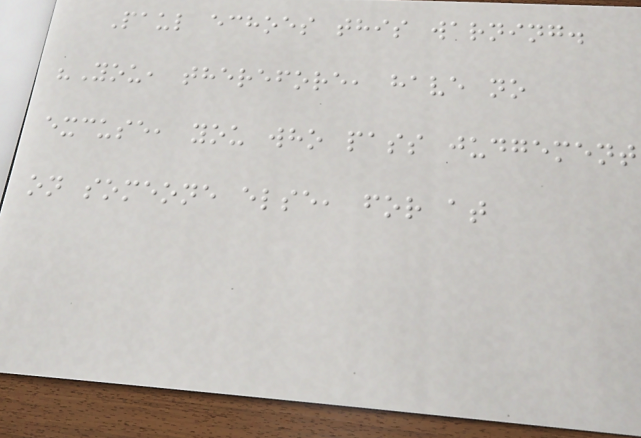Paul echoes this warning.
"You, therefore, have no
excuse, you who pass judgement
on someone else, for at
